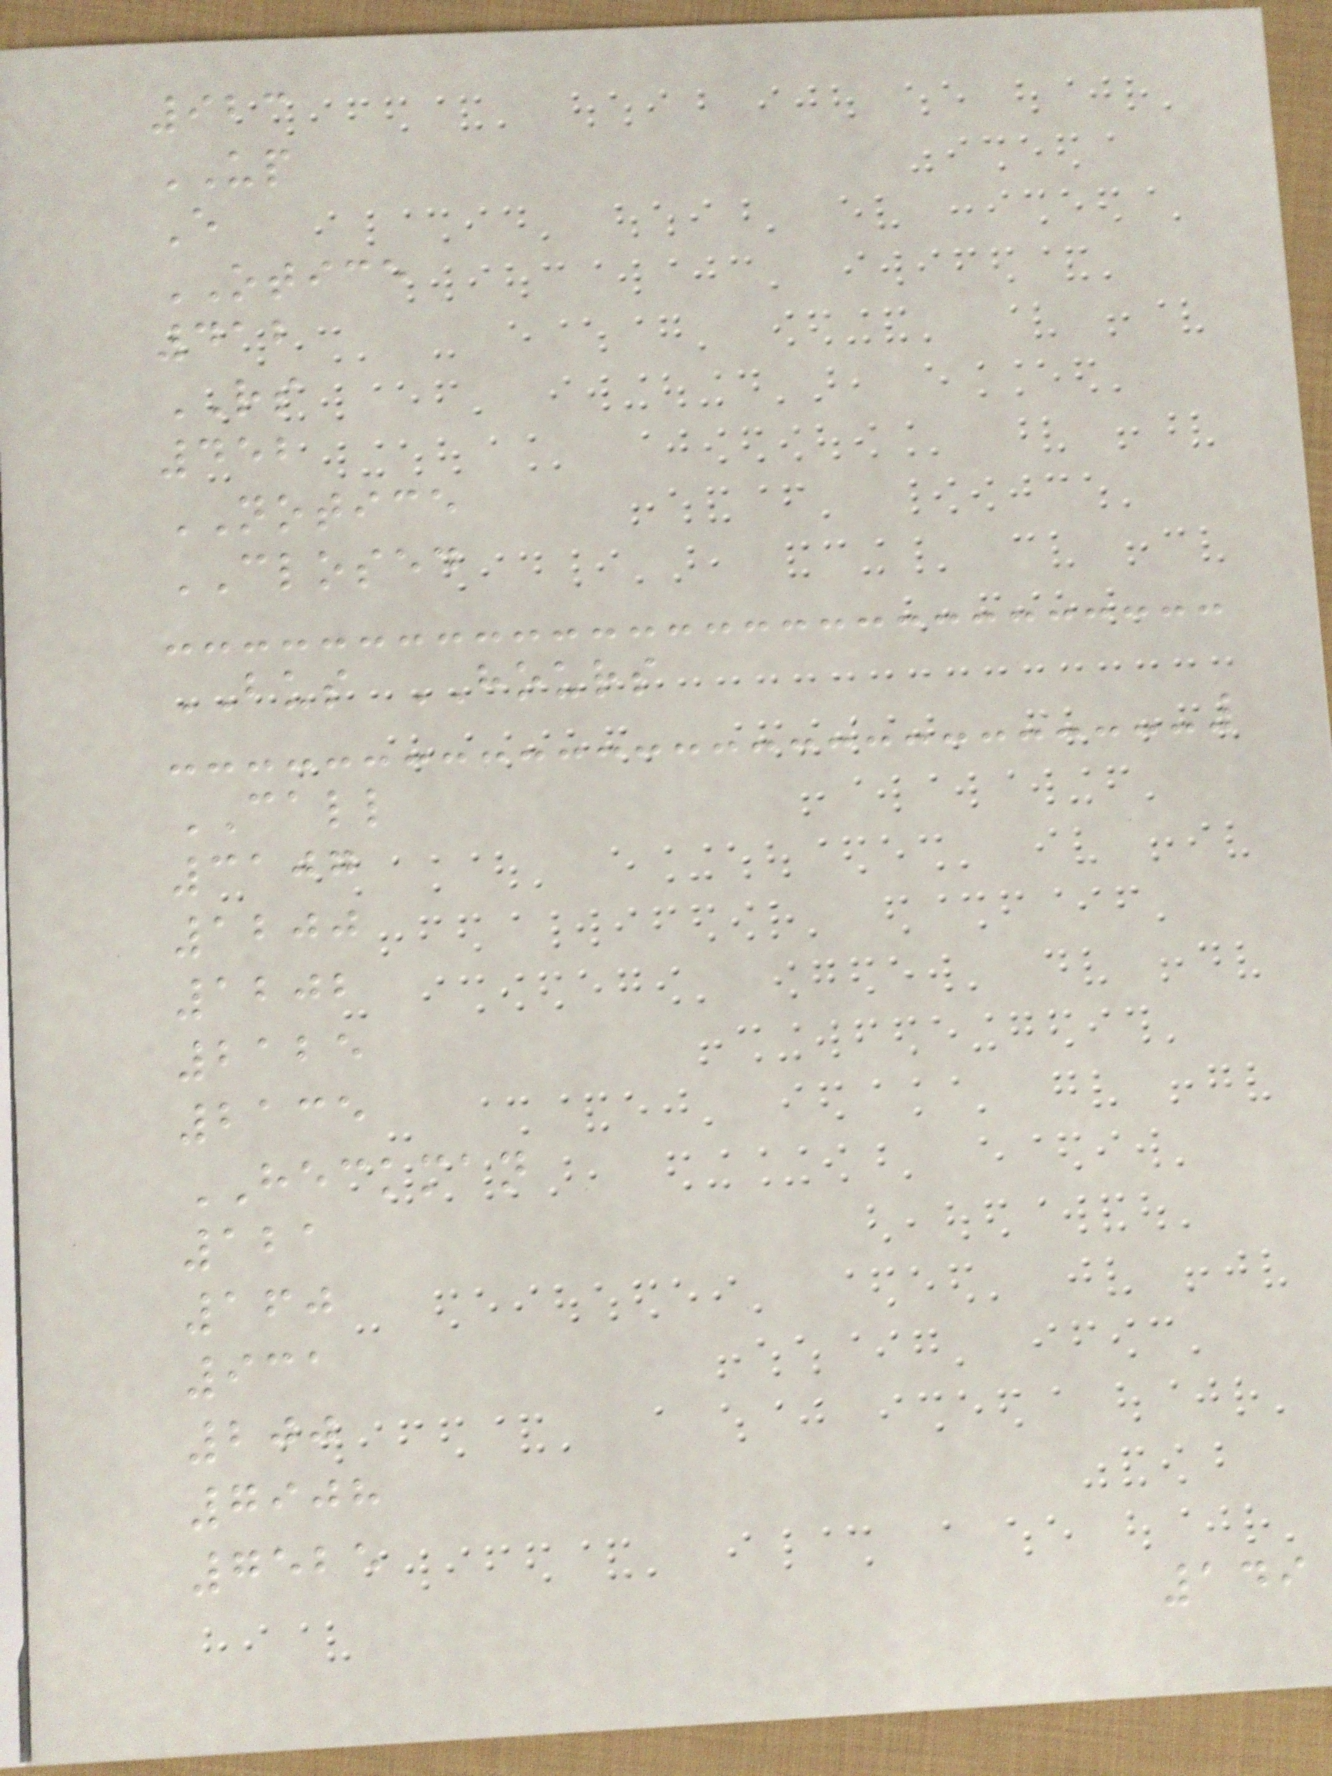923
UP
E
OTICE
412
RS
452
NOTICE
CLOSED
BUS HOURS
CALL
3107
1200
1202
2125
2135
HECKMAN
121
160
931
200
7908
7525
149
